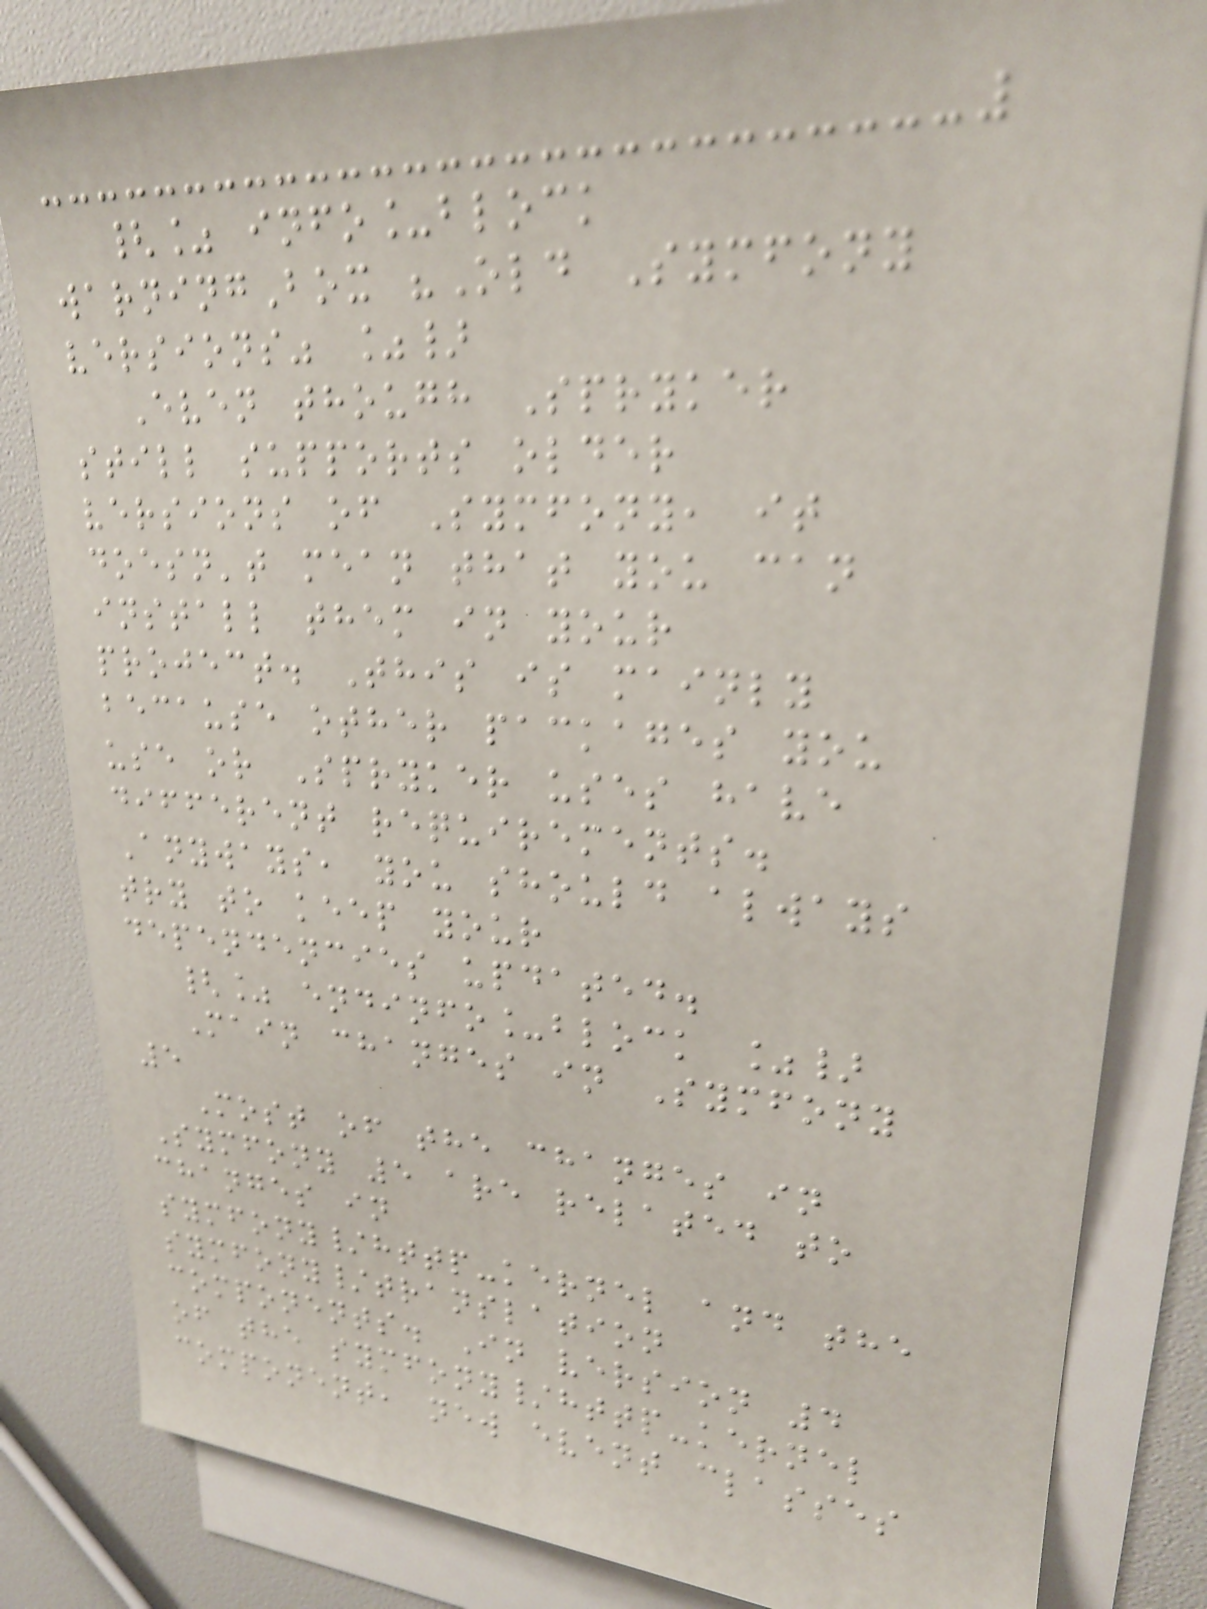{% info_block
warningBox "Old Symfony
versions" %}
Even though Spryker
still supports older
versions of Symfony, it
doesn't mean that you can
install them in your
project. This is mainly
because other packages you
use or Spryker uses have
different requirements.
Anyways, you should always
try to keep your
dependencies updated.
{% endinfo_block %}
Main changes in Symfony
5
Most of the changes in
Symfony 5 are related to
changes in
symfony/http-kernel and the
symfony/translation
components. In version 4
of the symfony/http-kernel
component, new event classes
